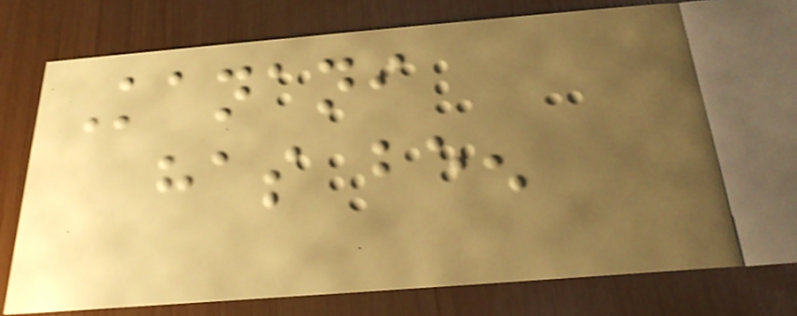Kanani
has been
